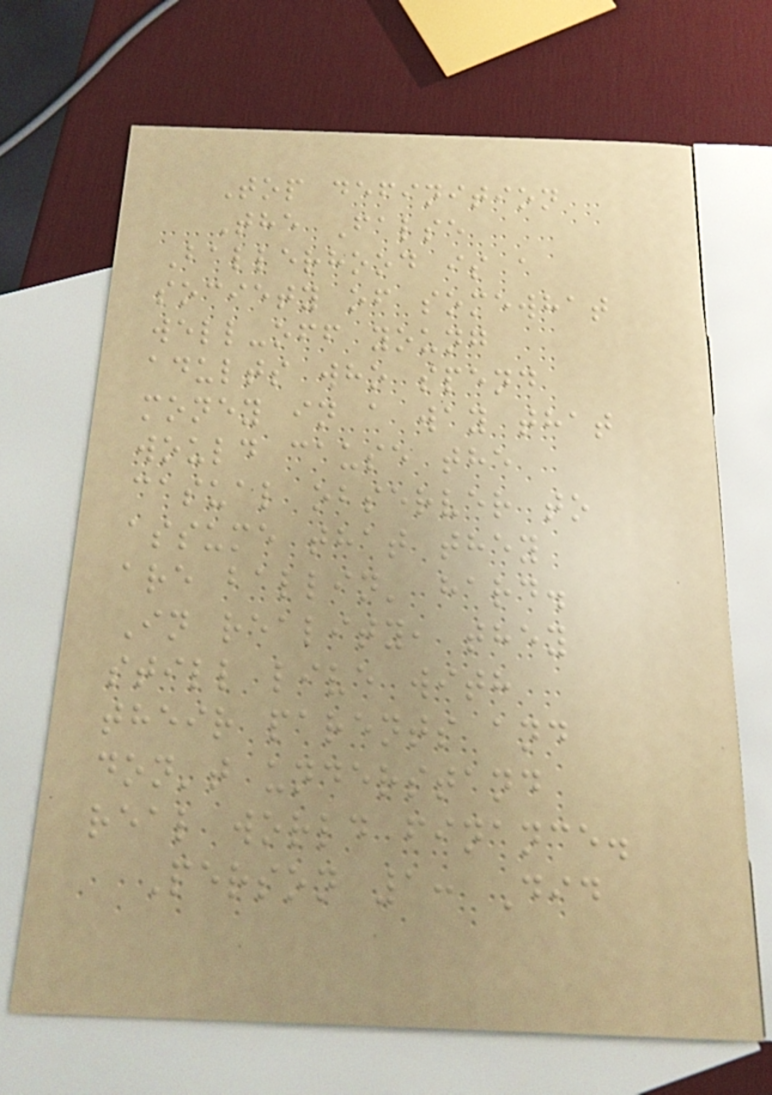Top definition
The False
Ballerhood is a
society of somewhat
well-off young
adults who spend
money in a way that
would cause the
casual observer to
assume that they
are ballin' hard.
In reality, they
still live with
their parents and
don't understand
real world finance.
Person 1: Did
